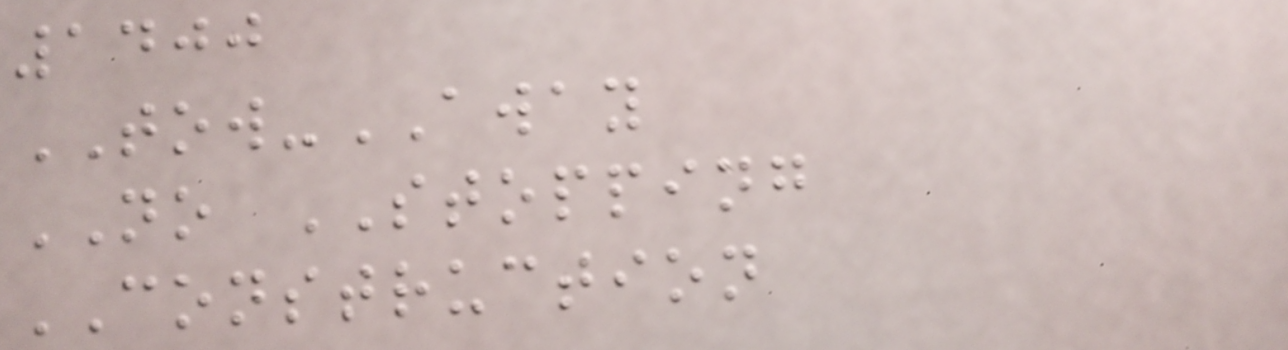1400
TOW-AWAY
NO STOPPING
CONSTRUCTION
